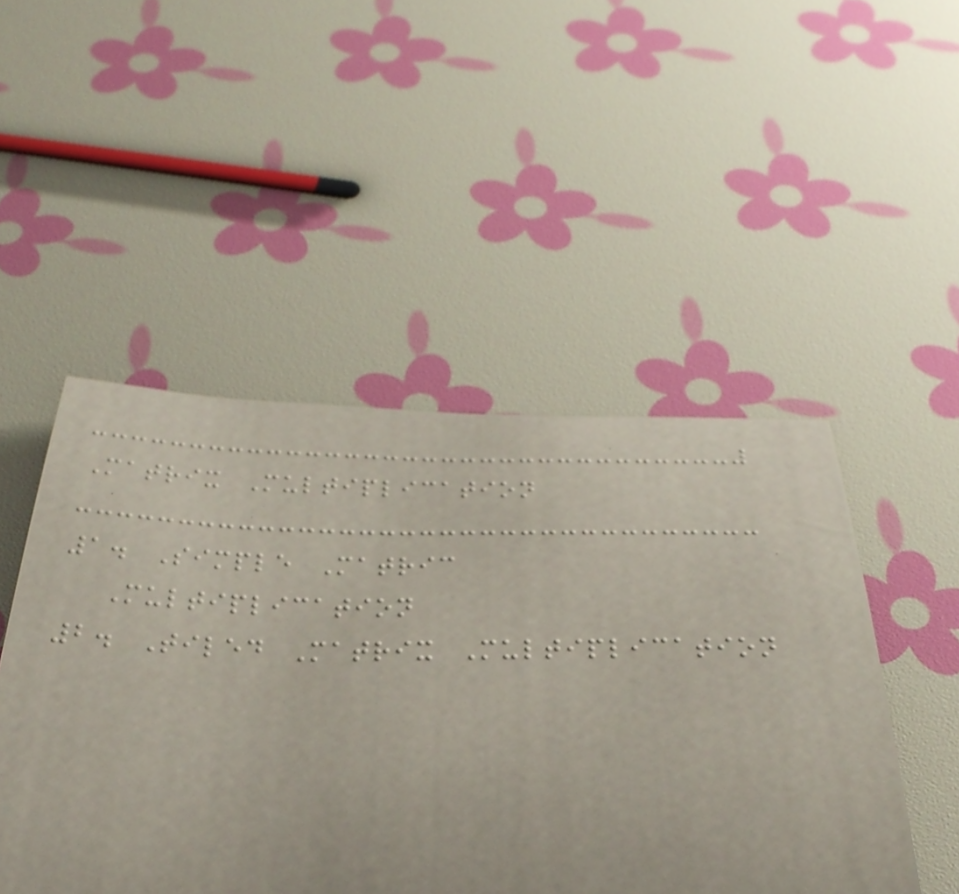Matrix Multiplication
1. Simple Matric
Multiplication
2. Tiled Matrix Multiplication
